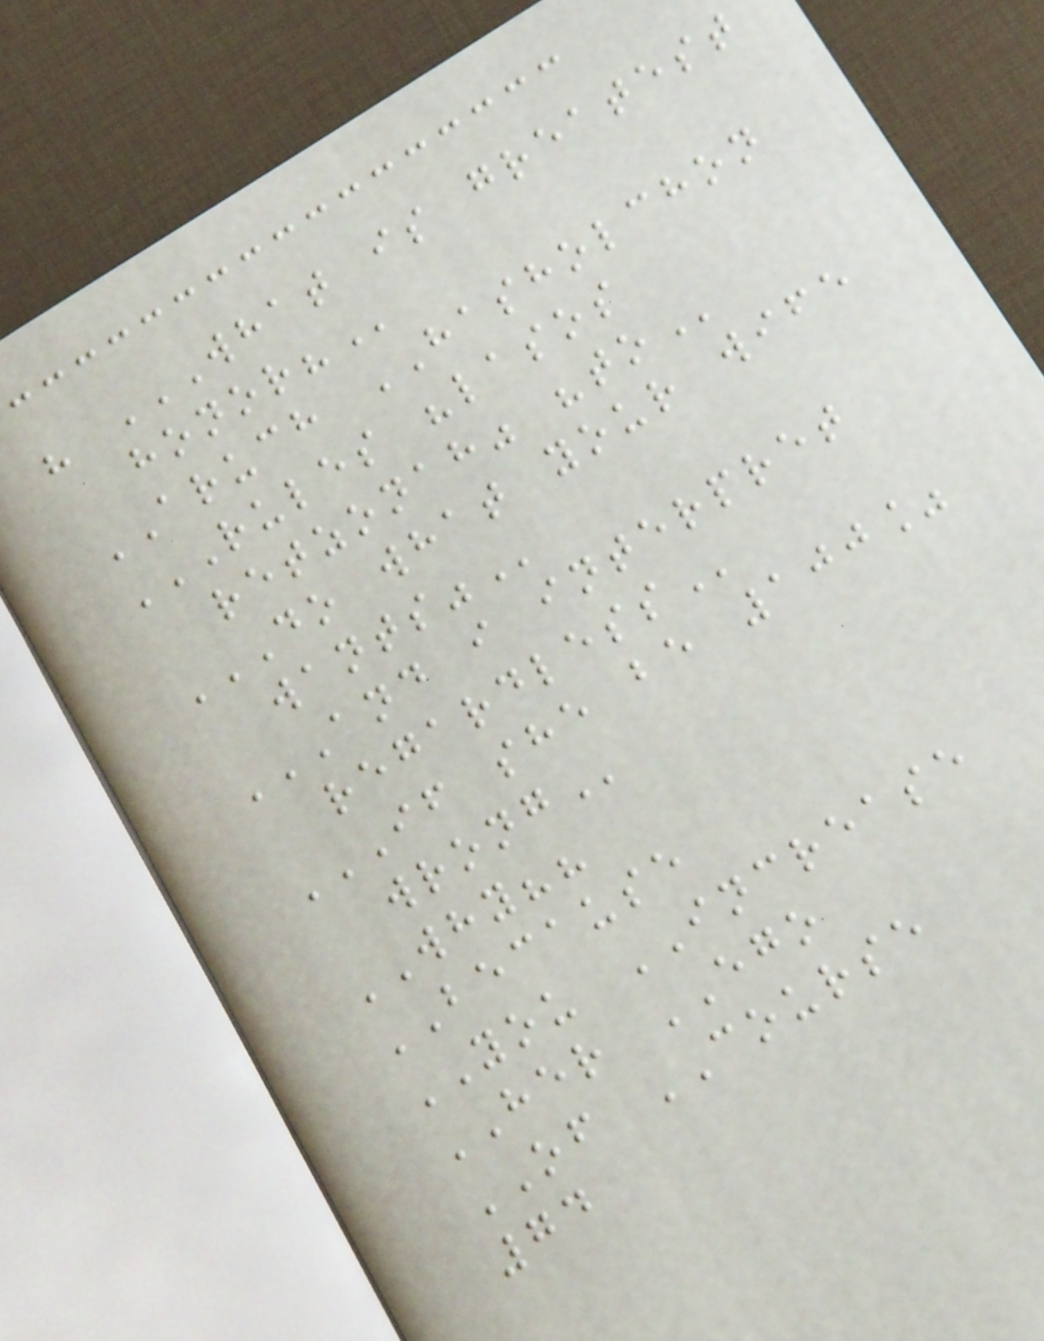" WHAT IS GREATEST
HONOR?
ARUCH HASHOLCHON
RULES "LASOS
RETZONAH" "TO
DO WHAT YOUR WIFE
WANTS"
AND I INTERPRET
REGARDLESS
IF SHE BE 100%
WRONG
WHY??
BECAUSE
YOU INCREASE
HER EGO
OF COURSE
74
